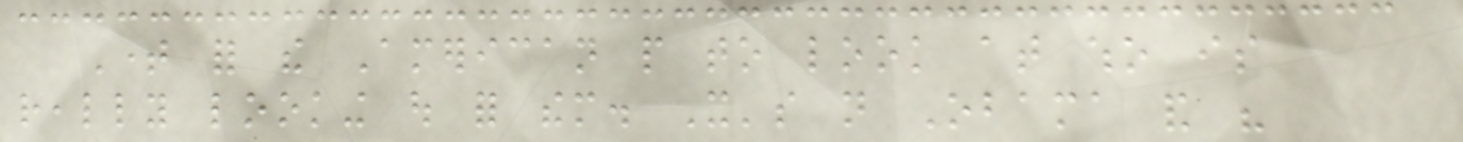Time for the American people to look at who is
really looking out for them. It's not Obama and his
